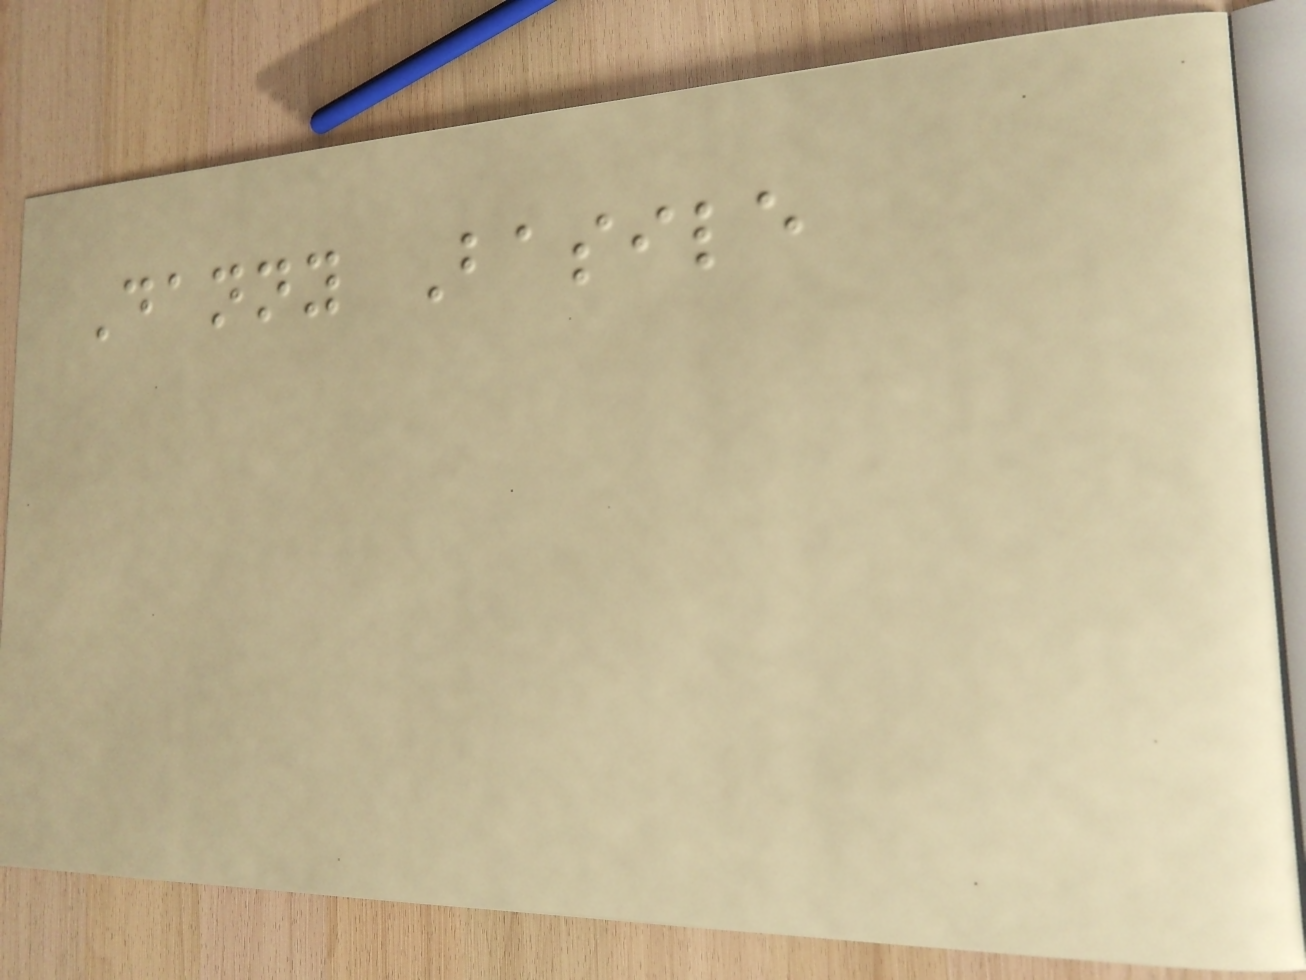Danny Basile
